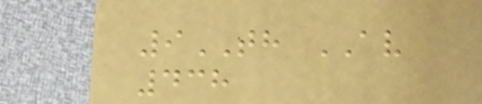9TH AV
438
